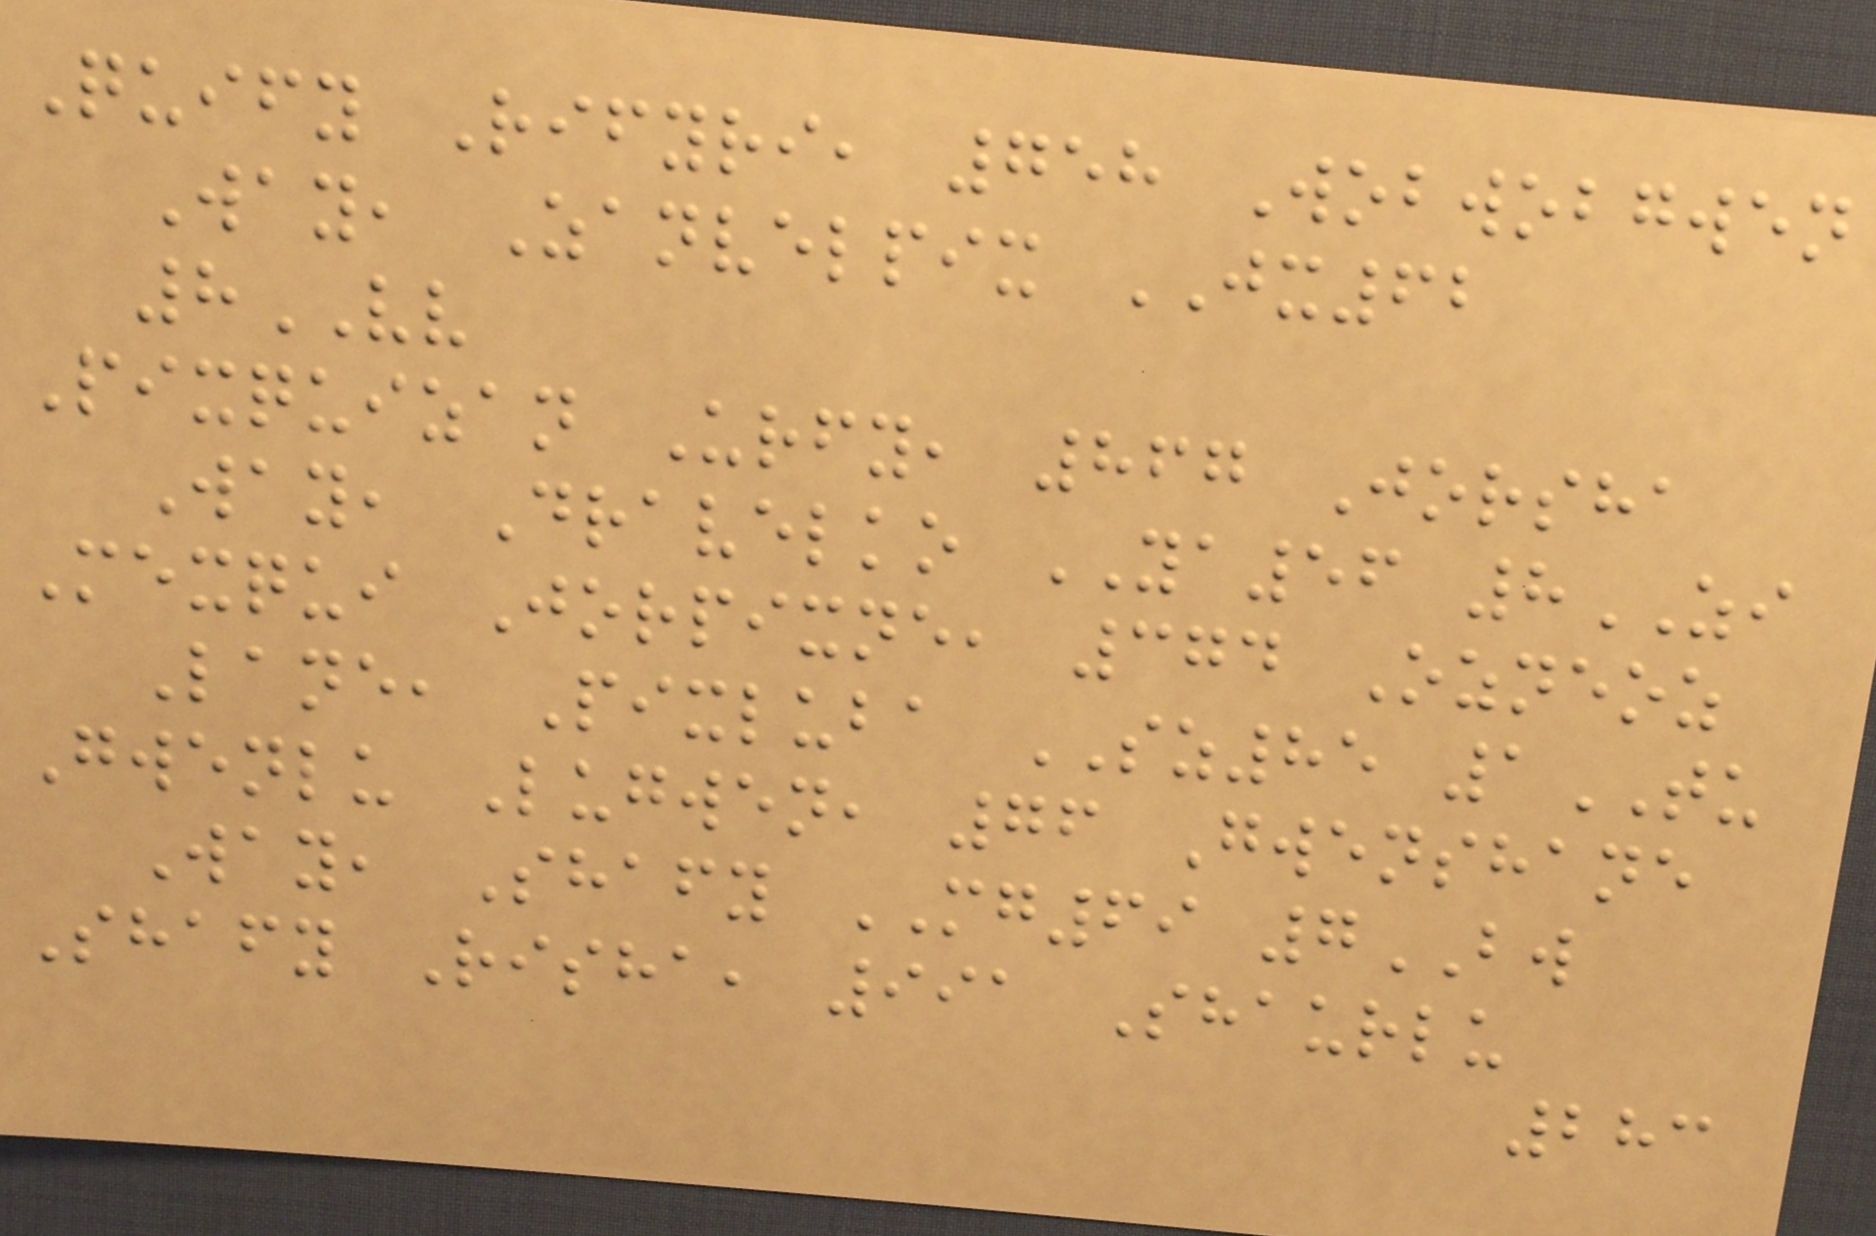Quify Rifyri, 758 Wobwobgwen
Way, Zanvelpix JX62
8VV
Pixquizan Urfy, 867 Jorsha
Way, Dravelko YA56 8ZI
Mexqui Jorpixne, 374 Ozneoz
Lane, Pixluba SZ85 1TU
Gwenlu Lugwen, 76 Gwenshane
Way, Shafy MG69 7BW
Shafy Risha, 991 Shaurlu
283
